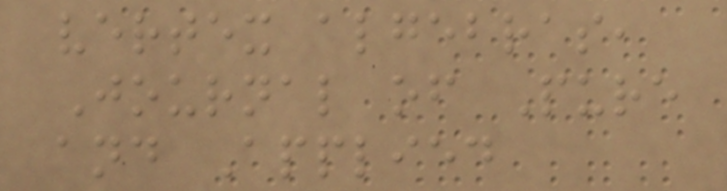vertex algebras,
Journal of Pure
and Applied
